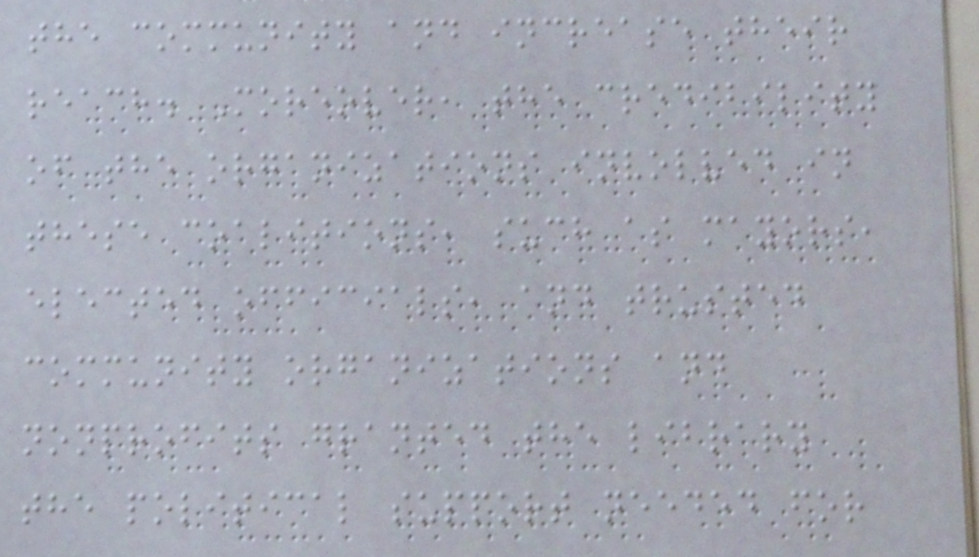the community and increase their
reach. Moreover, the credibility
of the organizations involved in
these coalitions, such as mayors,
elected officials, and trusted
community organizations and
nonprofits granted the library
the political support needed for
